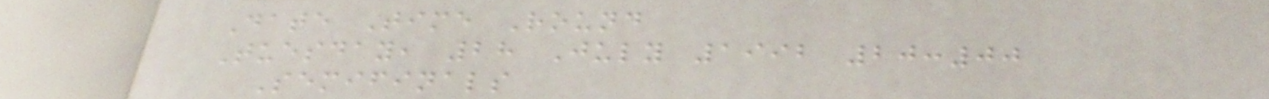Date Time Round
Tuesday, 28 July 1992 20:00
Semifinals
